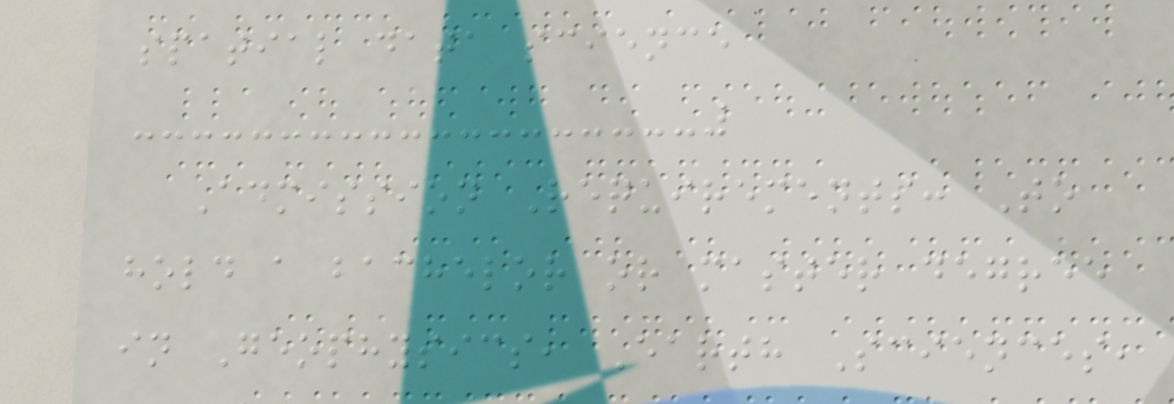spatial data science
Admission Requirements: To
hold a bachelor or master degree
in Geophysics, Earth Sciences,
